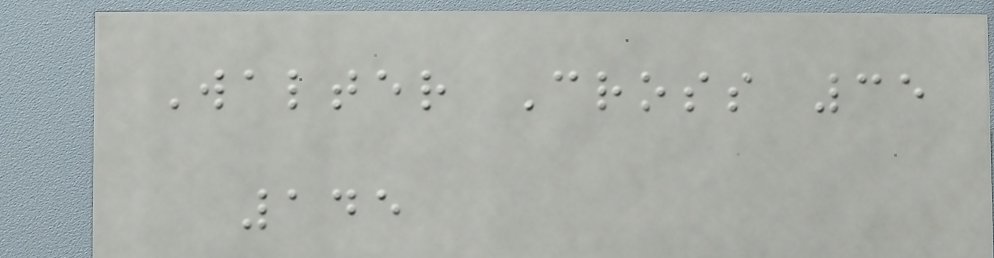Walter Cross 35
145
